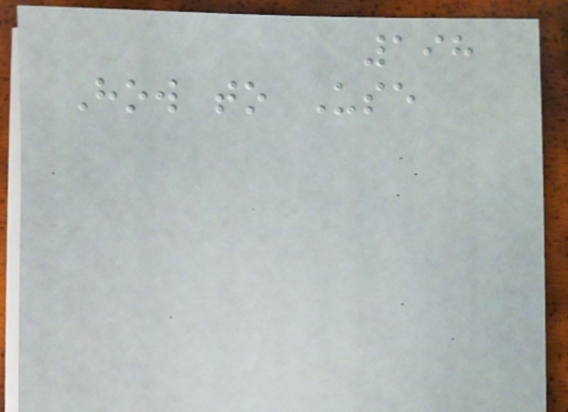198
How to Use
